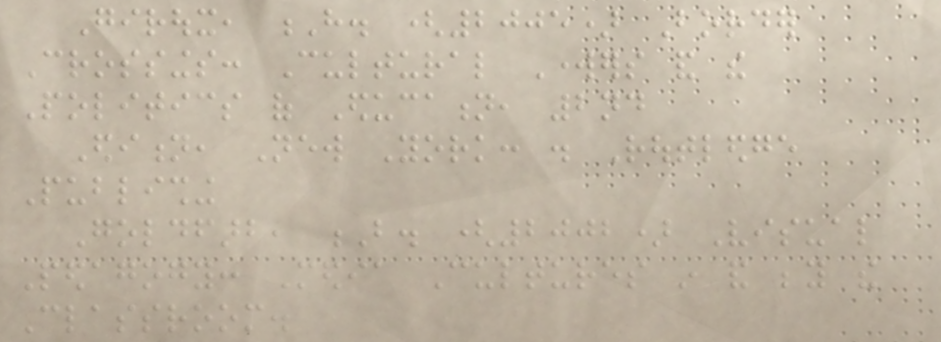Giroux, H. (2005) Border
Crossings: Cultural Workers and the
Politics of Education, 2nd
Edition, New York: . Routledge
Publishing
Goldfarb, B. (2002) Visual
Pedagogy: Media Cultures in and beyond the
Classroom.
